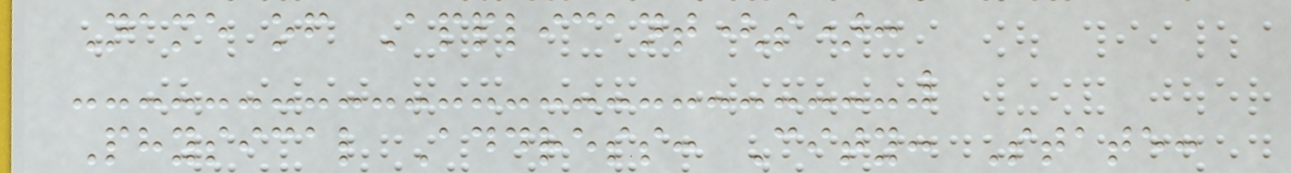Name of Applicant(s):
Physical Address: City: State:
